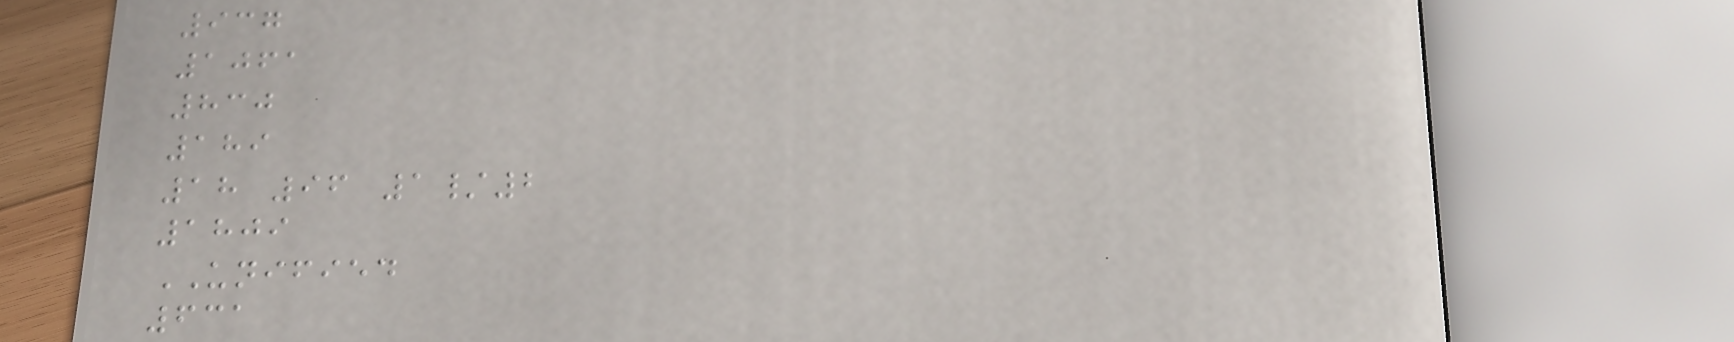937
1061
830
189
18 96 1/2
1809
UNIFIED
631
